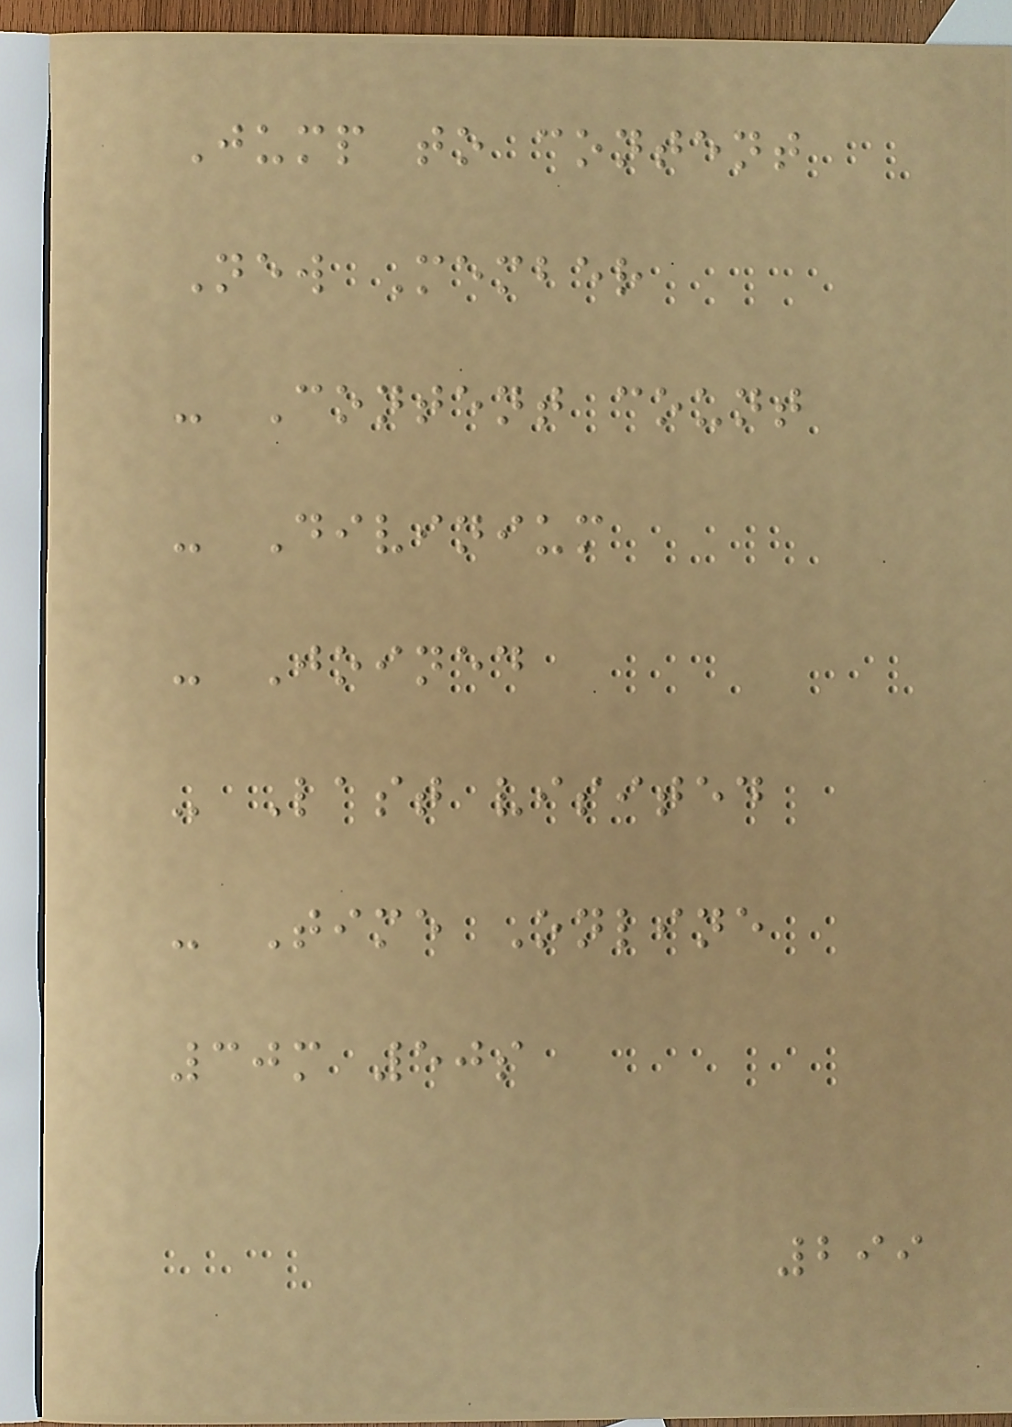Jump to content
New Member
- Content count
- Divinium
- Joined
- Last visited
- Time Online
30m 50s
299
